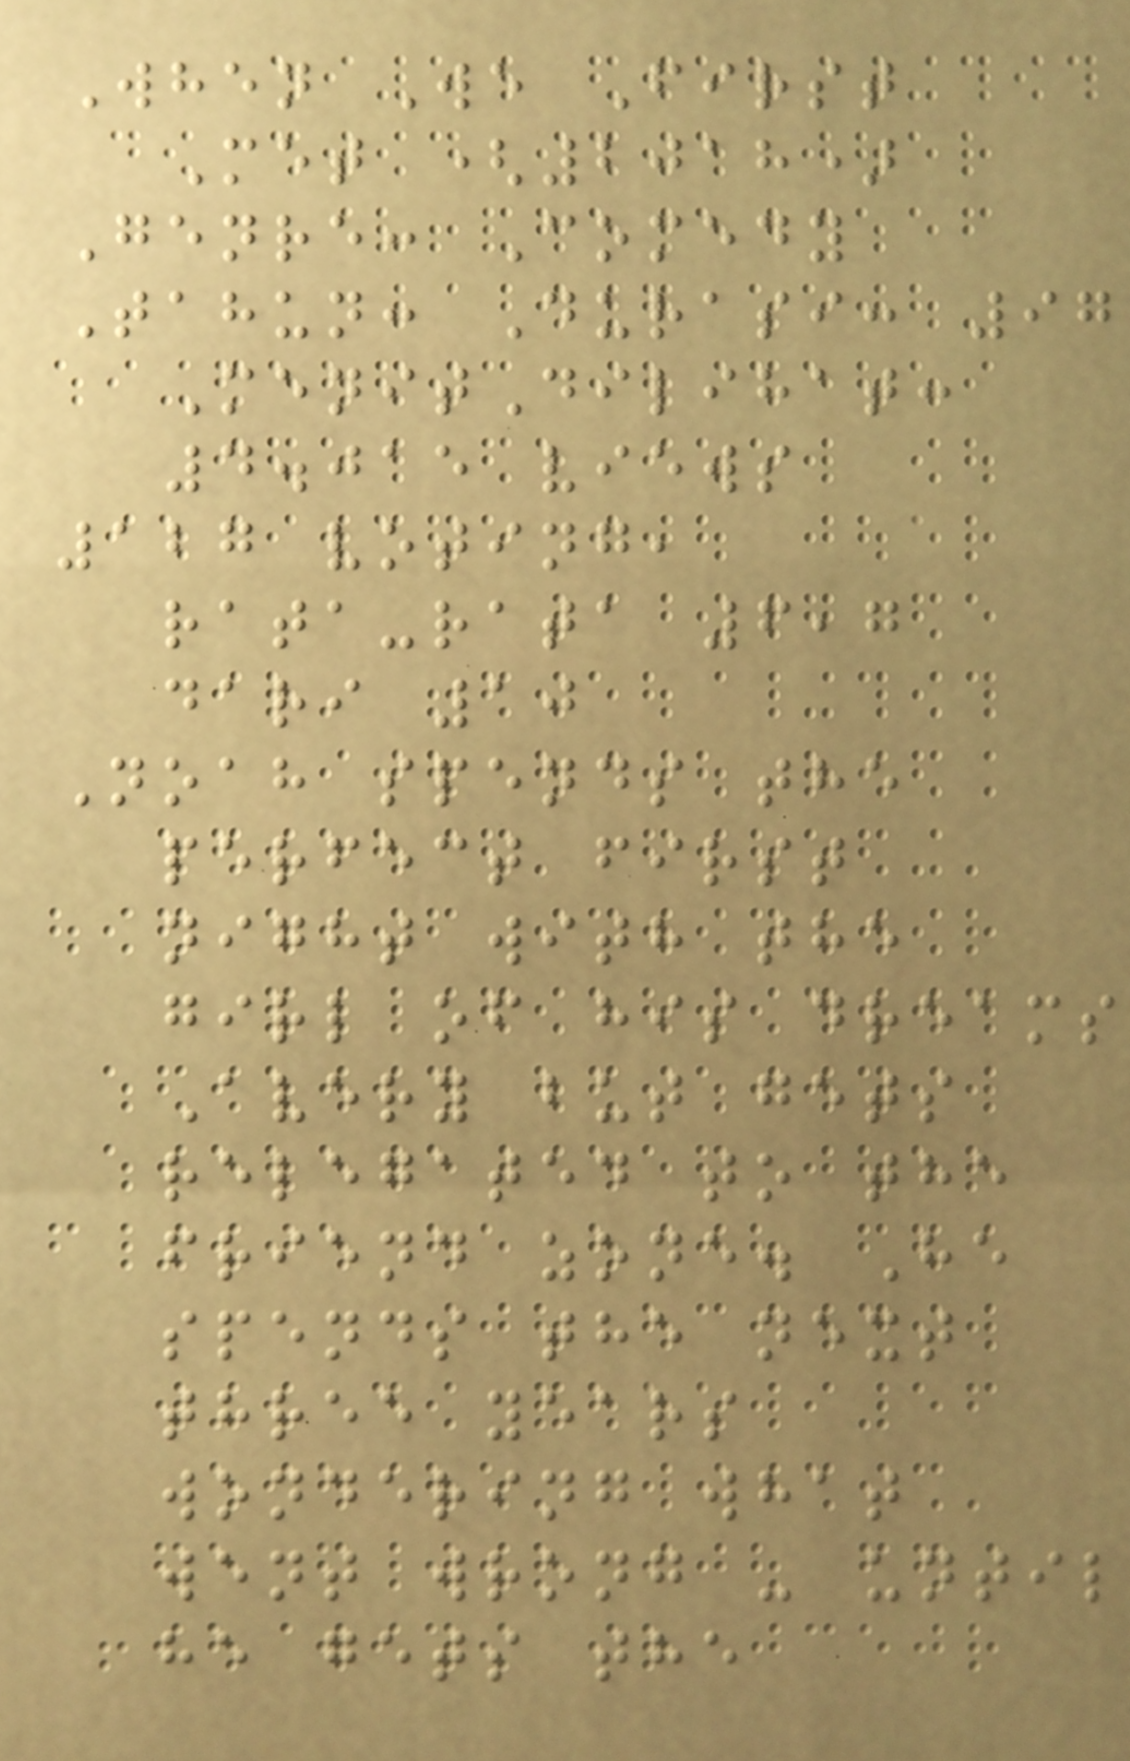When We First
Met (2018)
Genre: Comedy
Tahun: Durasi: 97
MenitDilihat:
4.015 views
127 voting,
rata-rata 6,7
dari 10
Noah spends the
perfect first
night with the
girl of his dreams
Avery but gets
relegated to the
friend zone. He
spends the next
three years
wondering what
went wrong - until
he gets the
